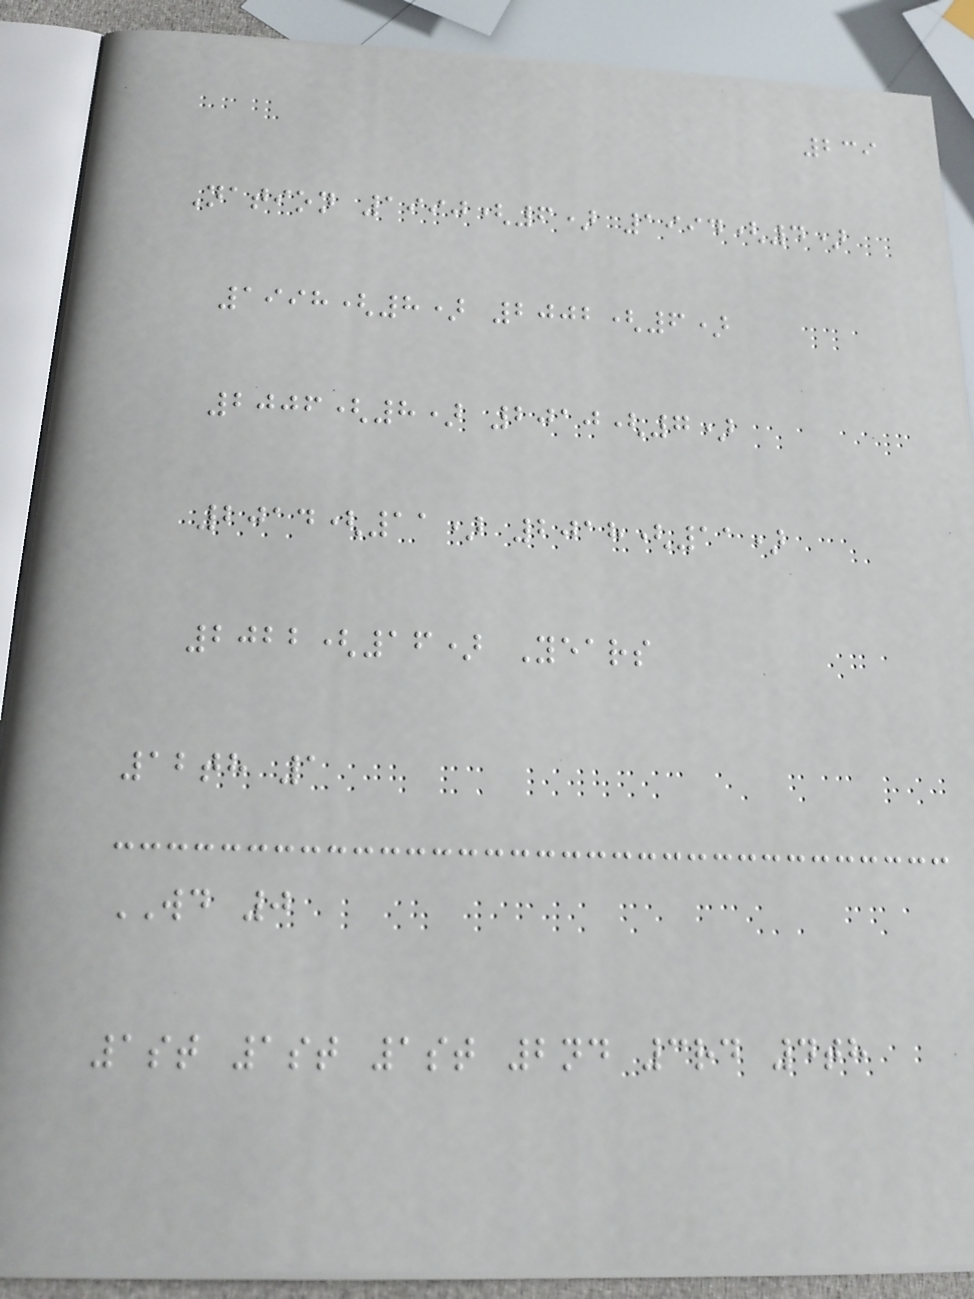239
Nation 1990(6) 1994(4)
1998(8) 2002(6)
2006(8) 2010(7)
2014(11) 2018(11)
2022(16) Years
12th 1
WD 0
1st 1st 1st 2nd 3rd 4th
